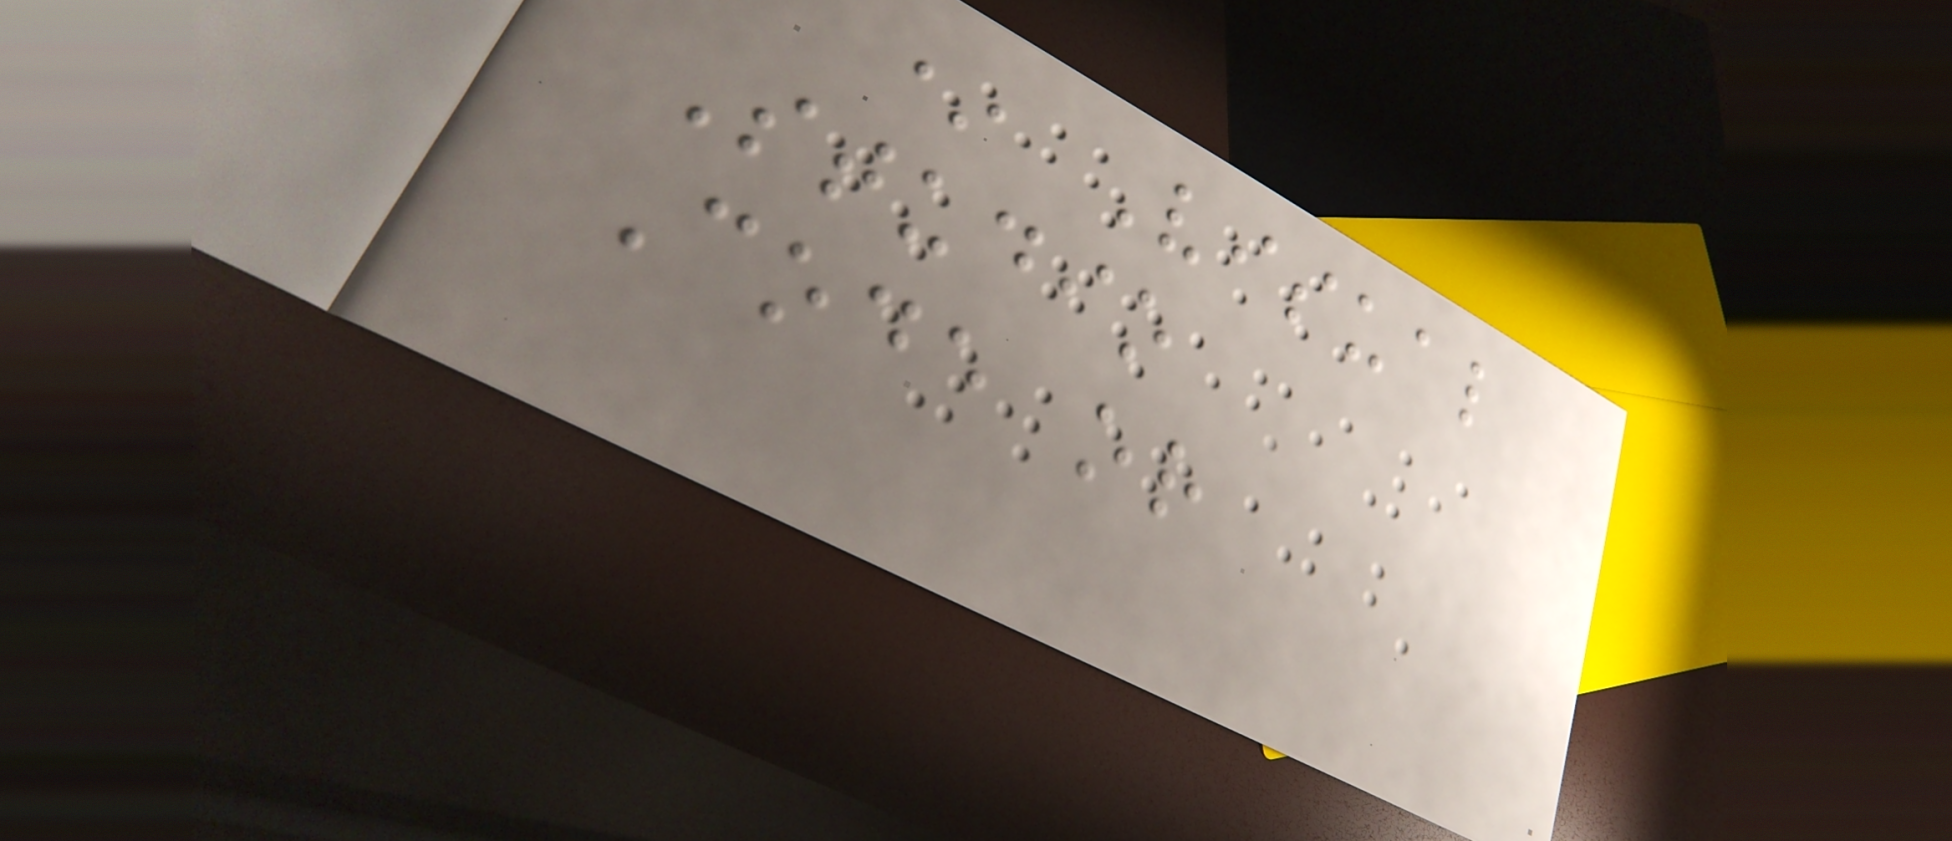* Visual
Studio
Code or
